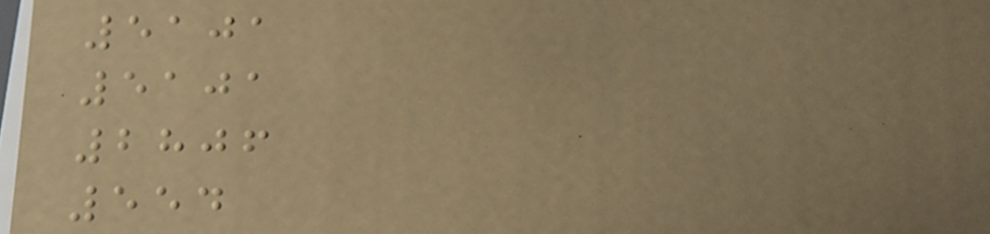5101
5101
2806
554
